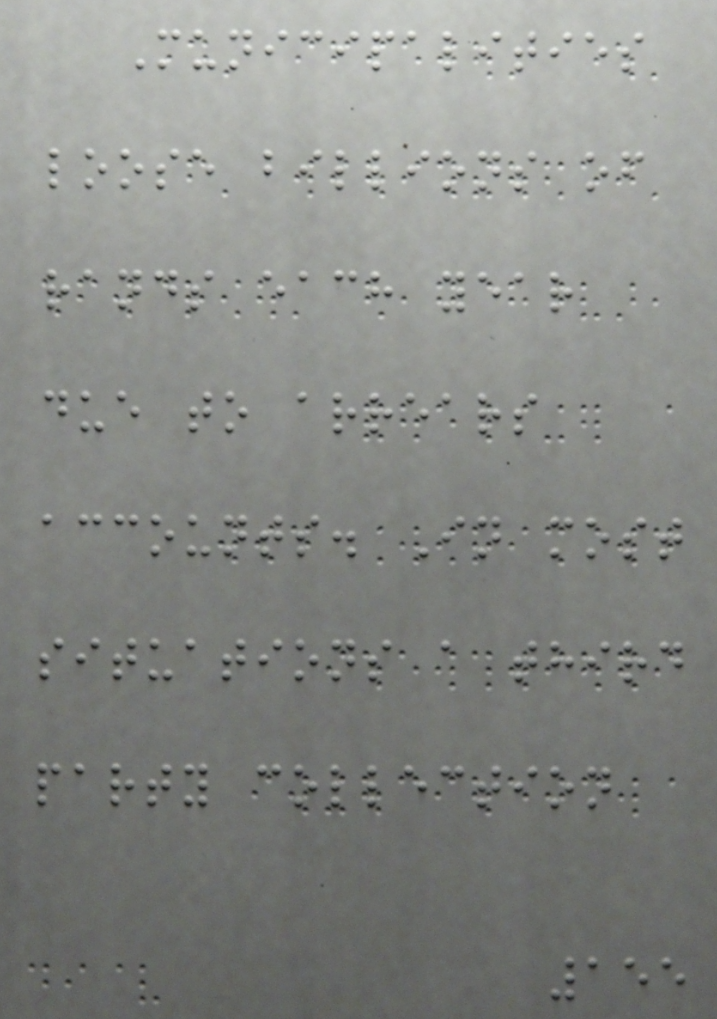Municipalities
loose billions of
rands each year
due to arrears
accounts. In most
situations a third
party collection
155
